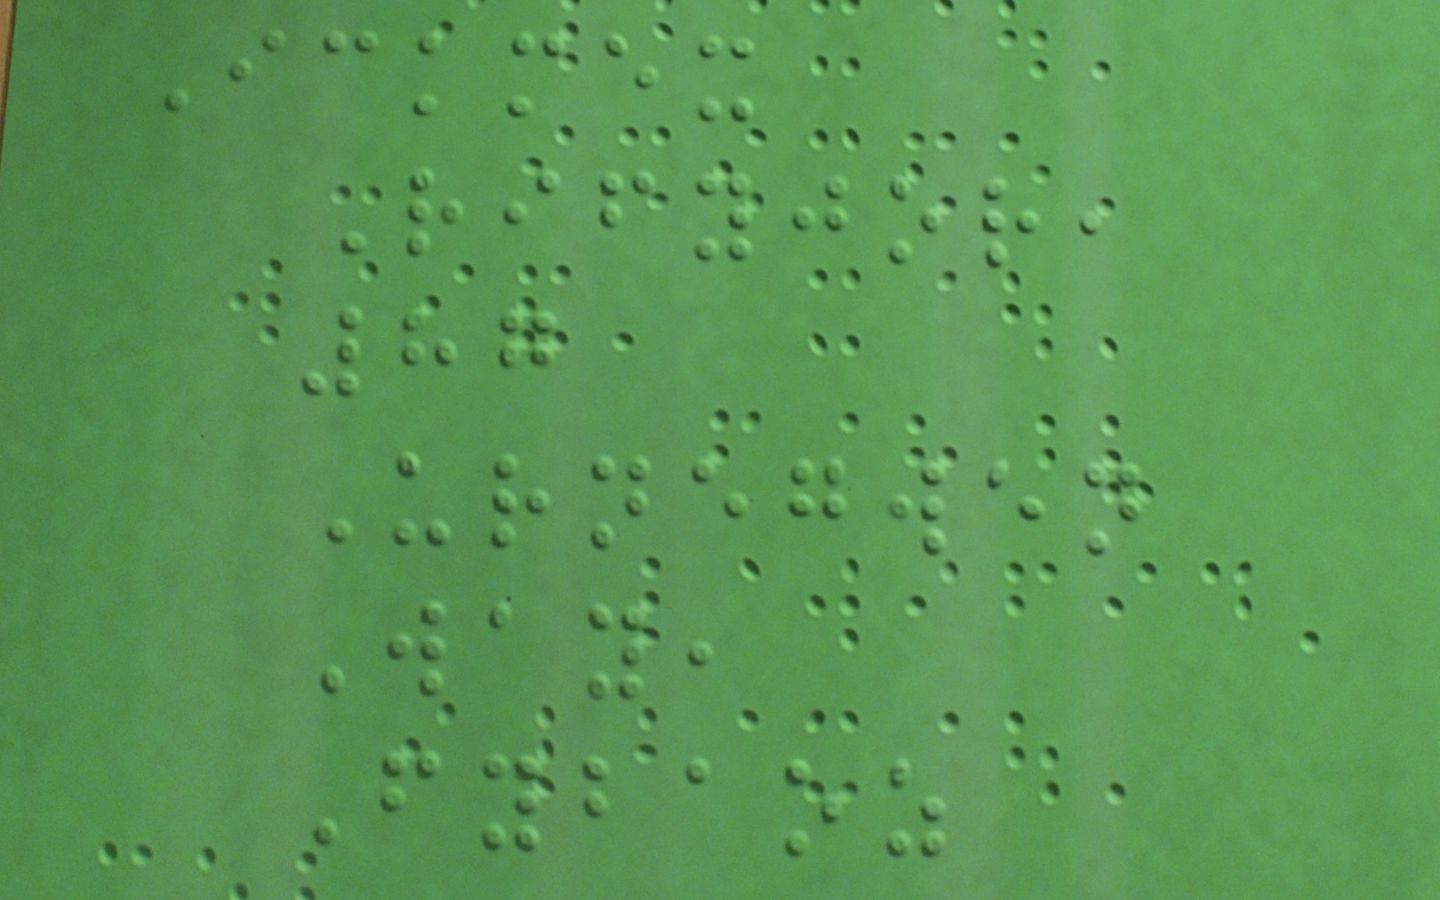Ickmex
Rifyjor,
87
Urnegwen
Way,
Fybaoz
